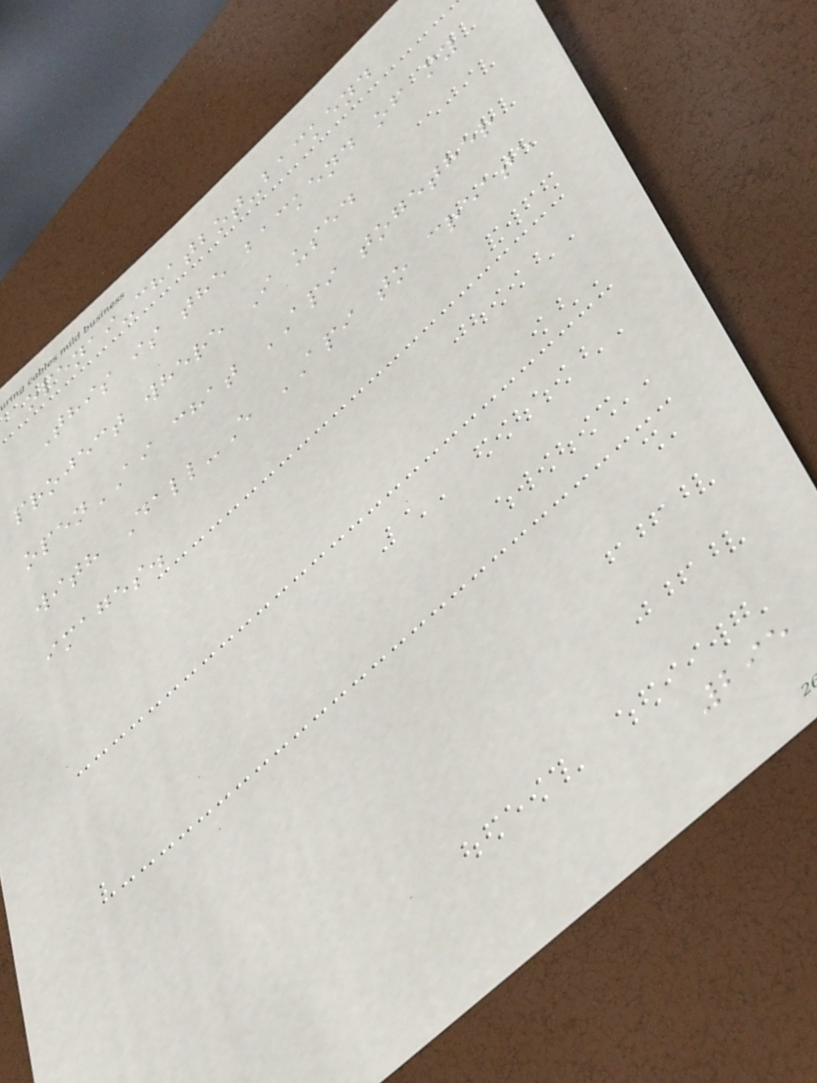openai-chatbot-backend
This is the backend of my
project where I used
openAI chat API together
with Dall-E API to create
images.
295
